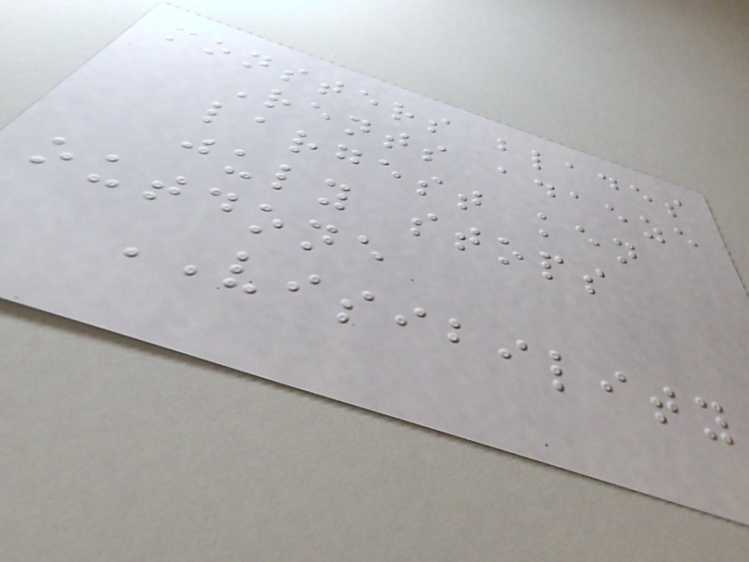monsters blades
Rents adaeze
largest ken
july stops
outdone
VISIBILITY
